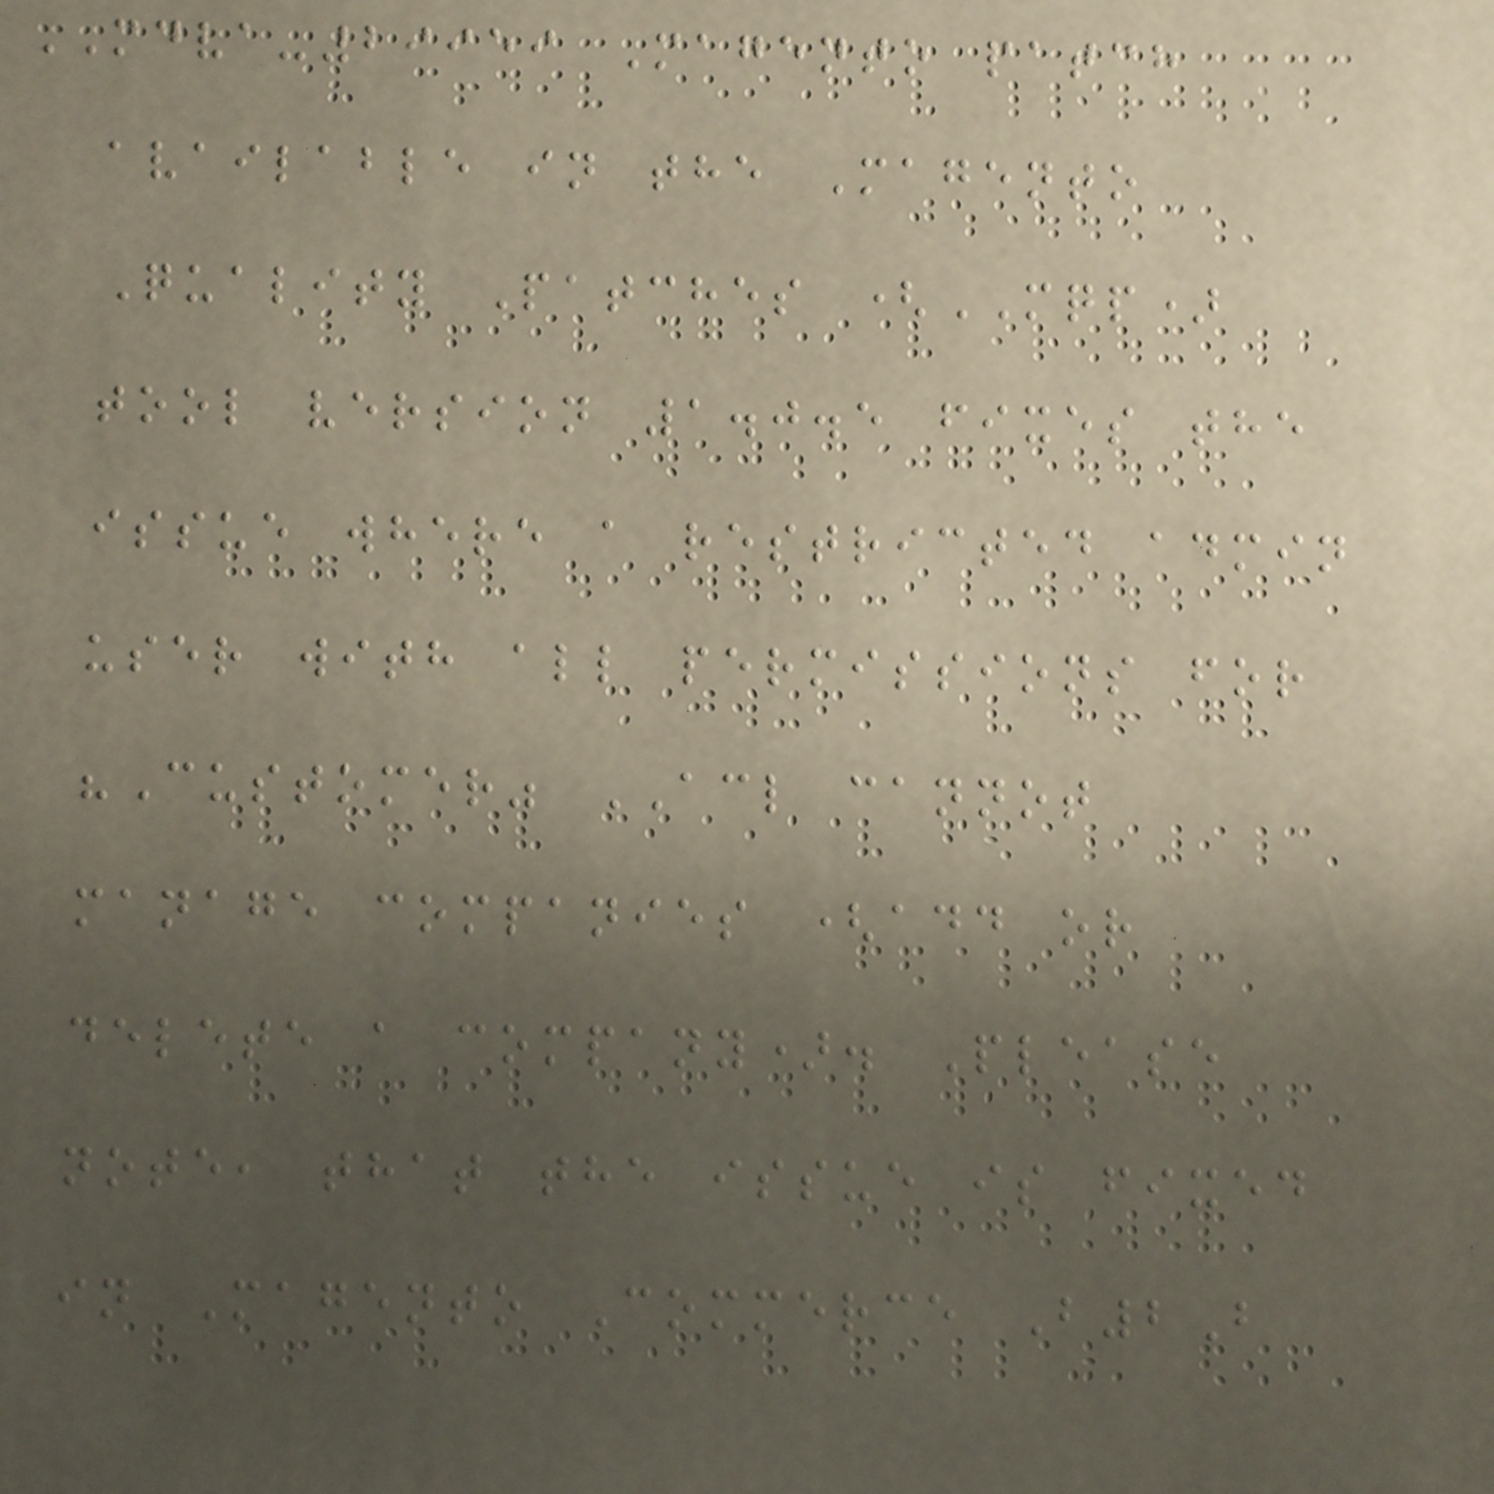MDVA-29959 Magento patch
available in the Magento
Quality Patches (MQP)
tool version 1.0.5 fixes the
issue where a restricted admin
user with all permissions for
"Customer" ACL cannot
manage companies (add or
delete a company). Please
note, that the issue is fixed
in Magento Commerce B2B
